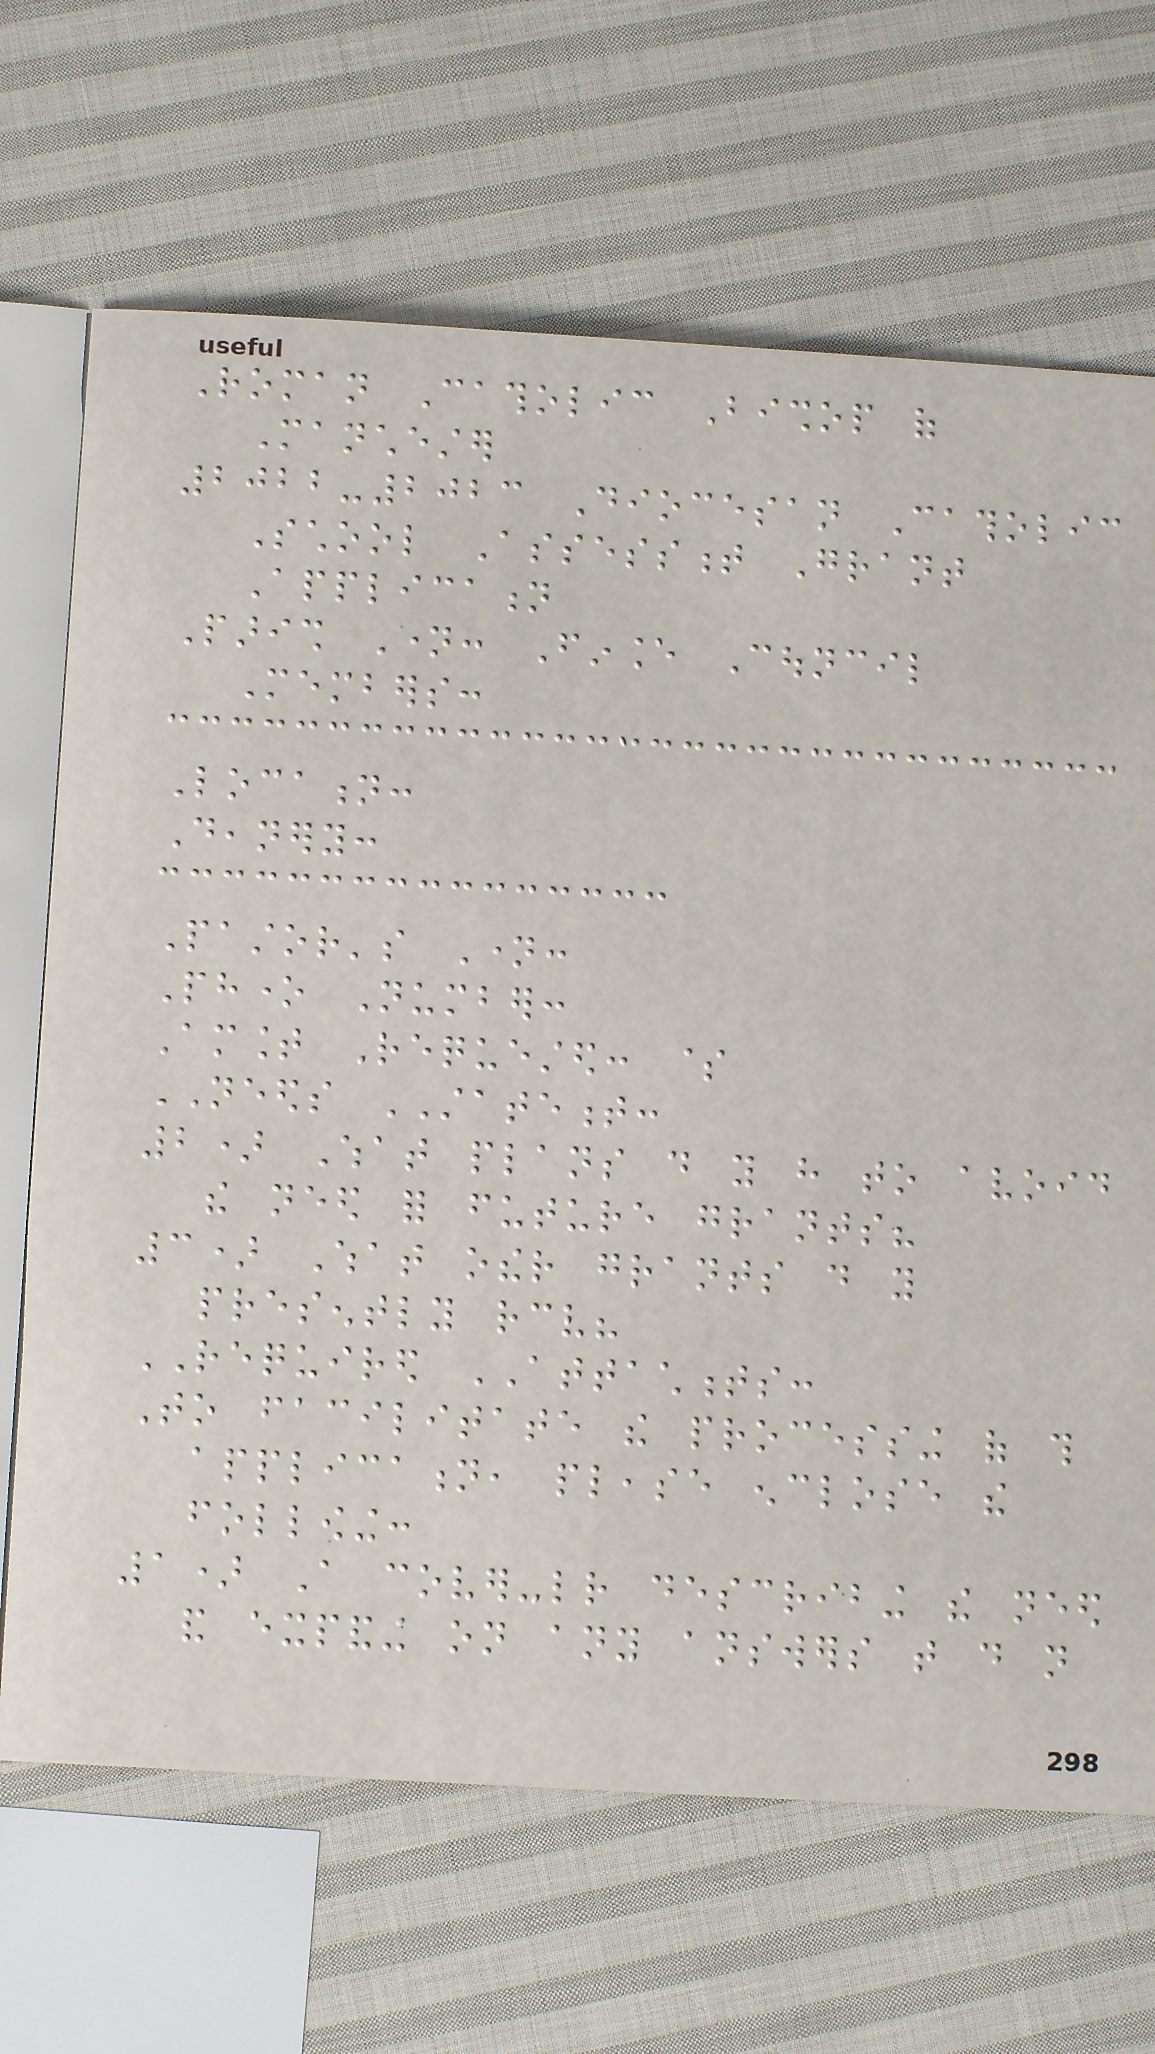Roman Catholic Bishop of
Manchester
2022-2023 Diocesan Catholic
School Assessment Grant
Application
Parish Name: Finance Council
Members:
Location:
Deanery:
Pastor's Name:
Phone Number:
Amount Requested: $
NEEDS STATEMENT:
2) What plans do you have to avoid
the need for future grants?
3) What other grants do you
presently receive?
REQUIRED ATTACHMENTS:
To facilitate the processing of this
application, please enclose the
following:
1) A cover-letter describing the need
and expanding on any answers that do not
